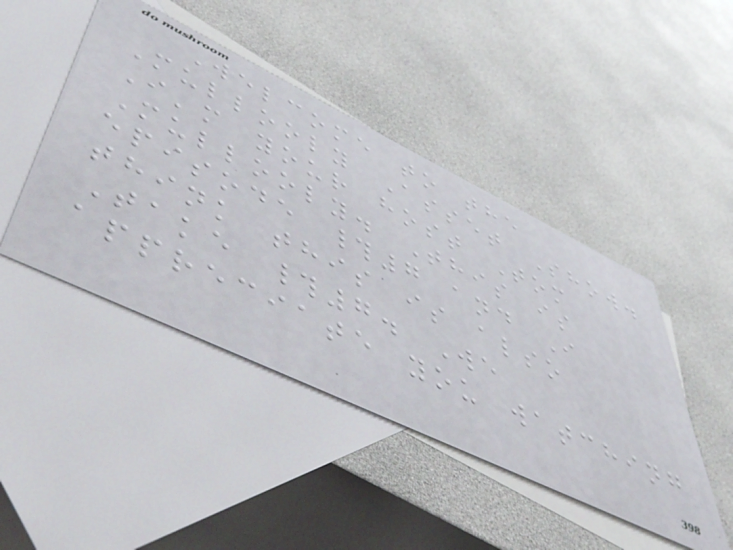Welcome to the
Mullooly Asset Show.
I'm your host Tom
Mullooly. This is
episode #7 and I
think this is also
Take #7. We
appreciate you watching
